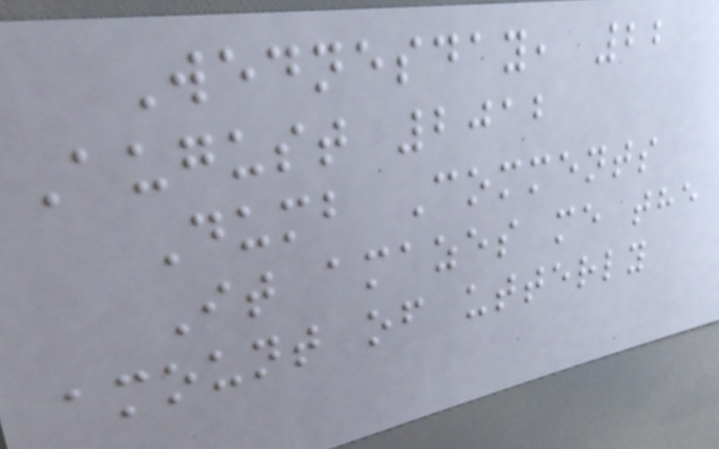Wednesday, 22
August 2012
Dumb Comments
It amazes me the
amount of utterly
